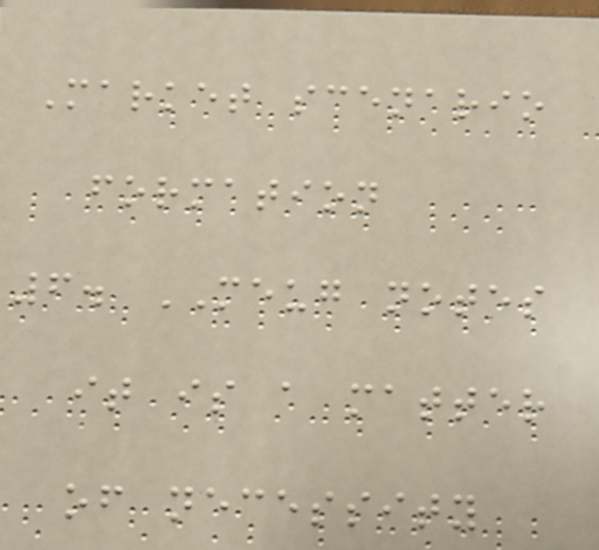Market scenario
formation
6. MEUG notes
it is a matter
of necessity
